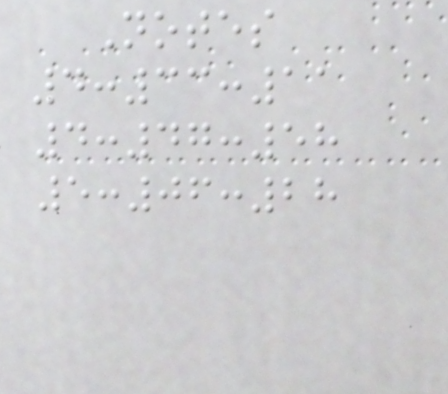Notes
4:33:11
4:47:58
5:06:28
